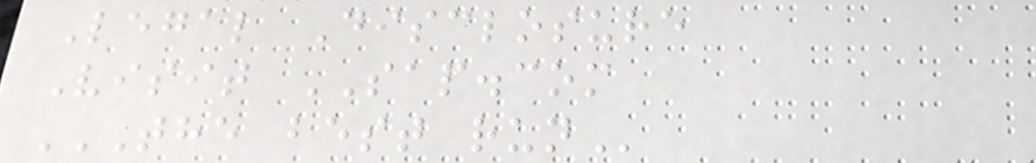Legal Disclosure
Visit SAP.com
THE BEST RUN
